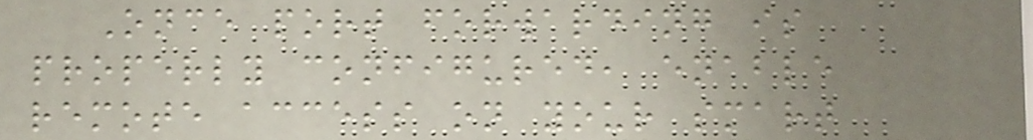Once port forwarding is
properly configured, enable
remote access on your smart
